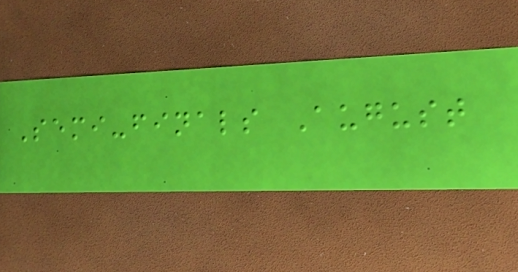Semi-finals August
